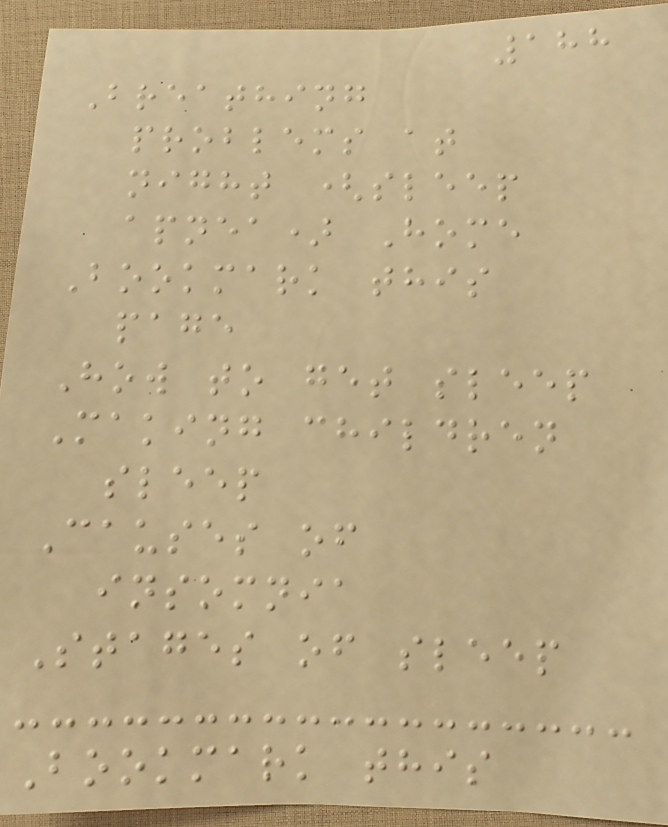188
Breathing
problems at
night (sleep
apnea) Home
Bookmark this
page
How to get sleep
Making children
sleep
Causes of
insomnia
Stages of sleep
Bookmark this
